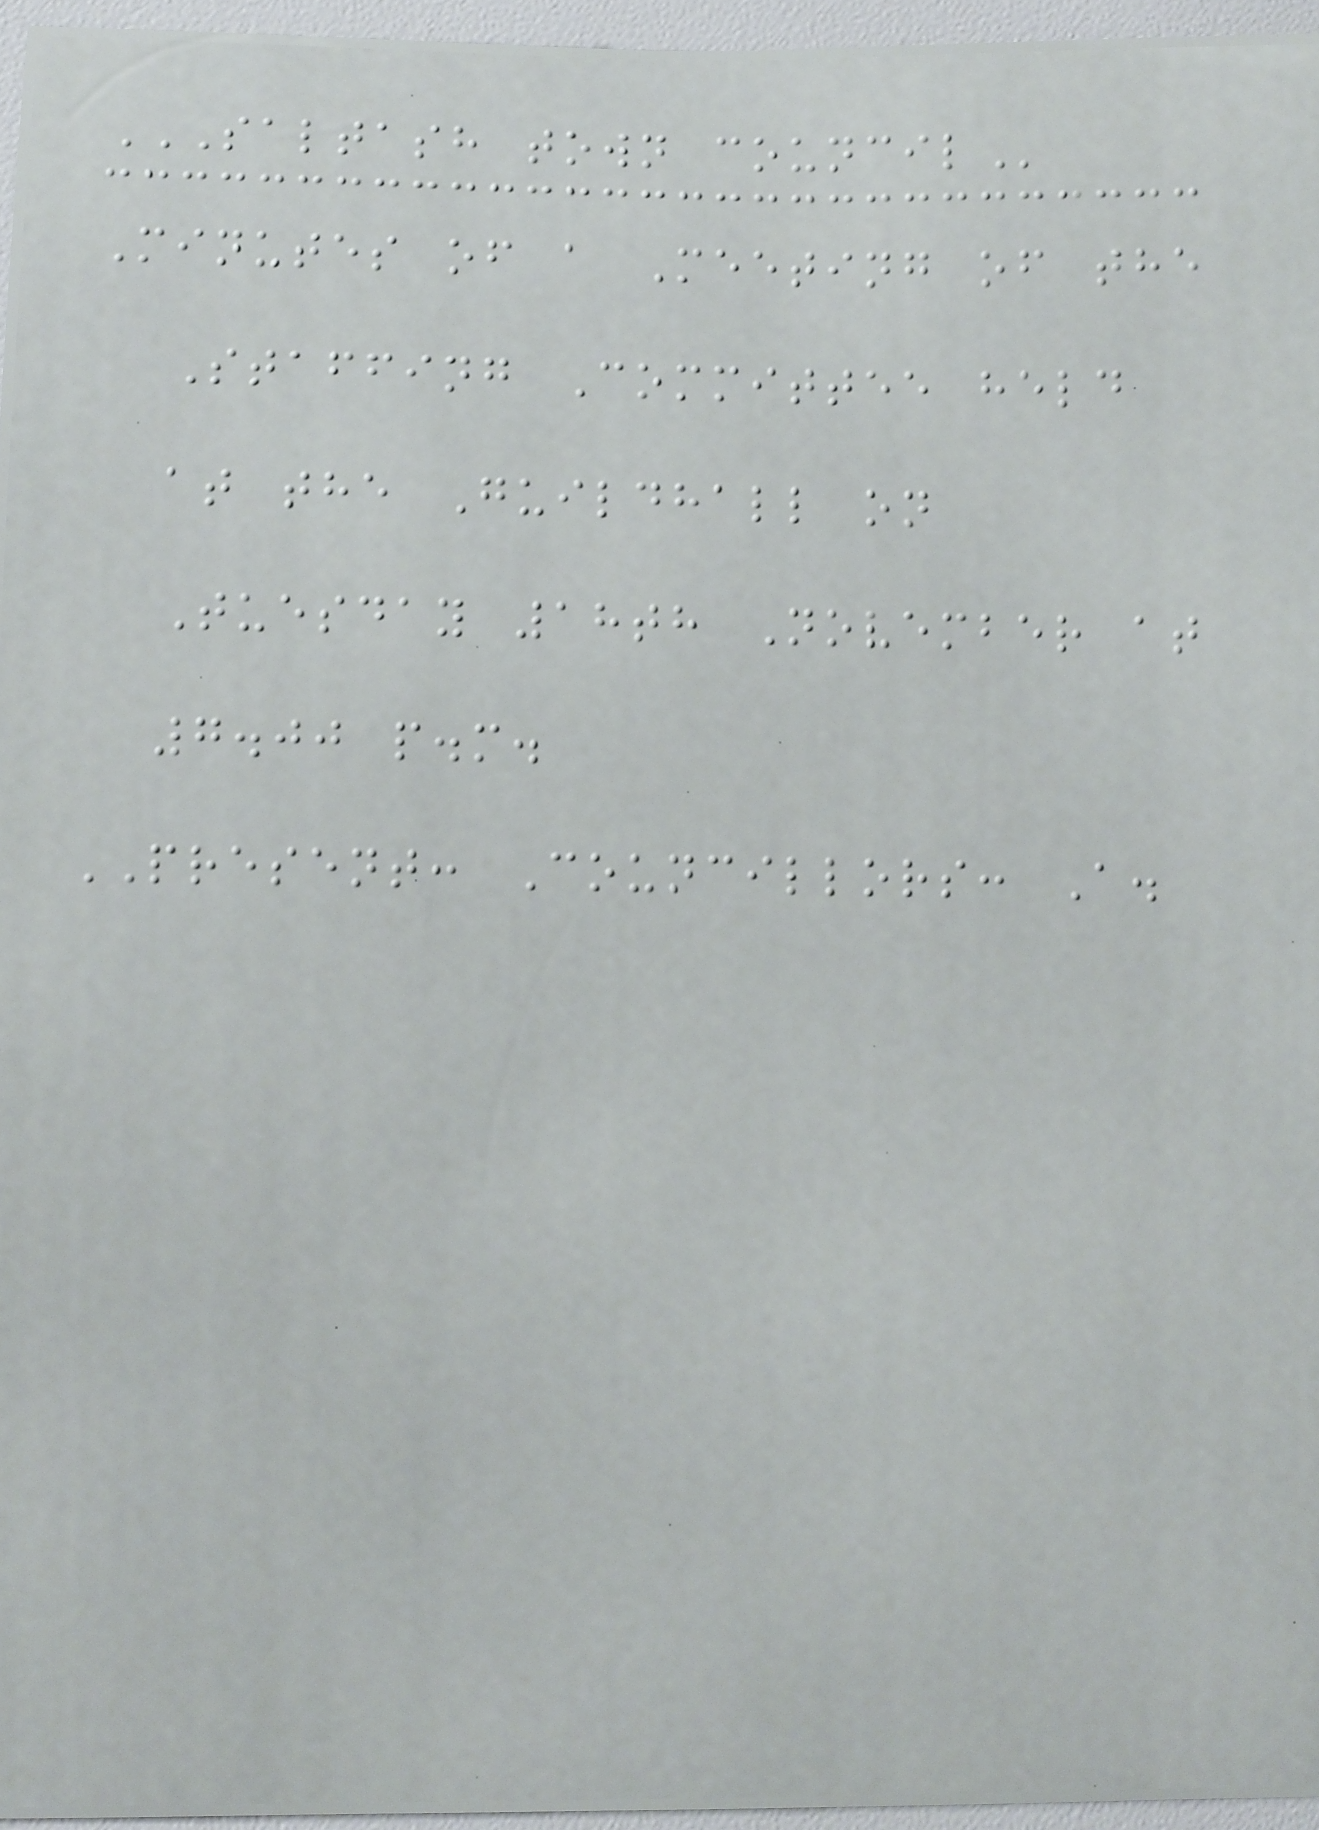SALTASH TOWN COUNCIL
Minutes of a Meeting of the
Staffing Committee held
at the Guildhall on
Tuesday 18th November at
7.00 p.m.
PRESENT: Councillors: A.
